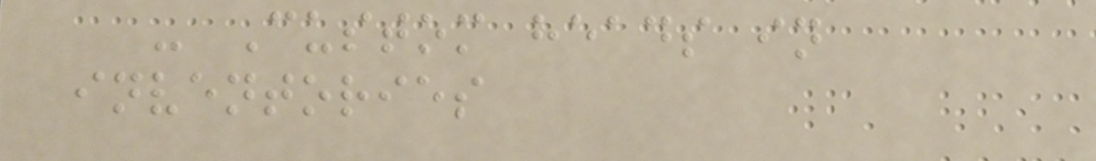- Custom heads in
inventories
